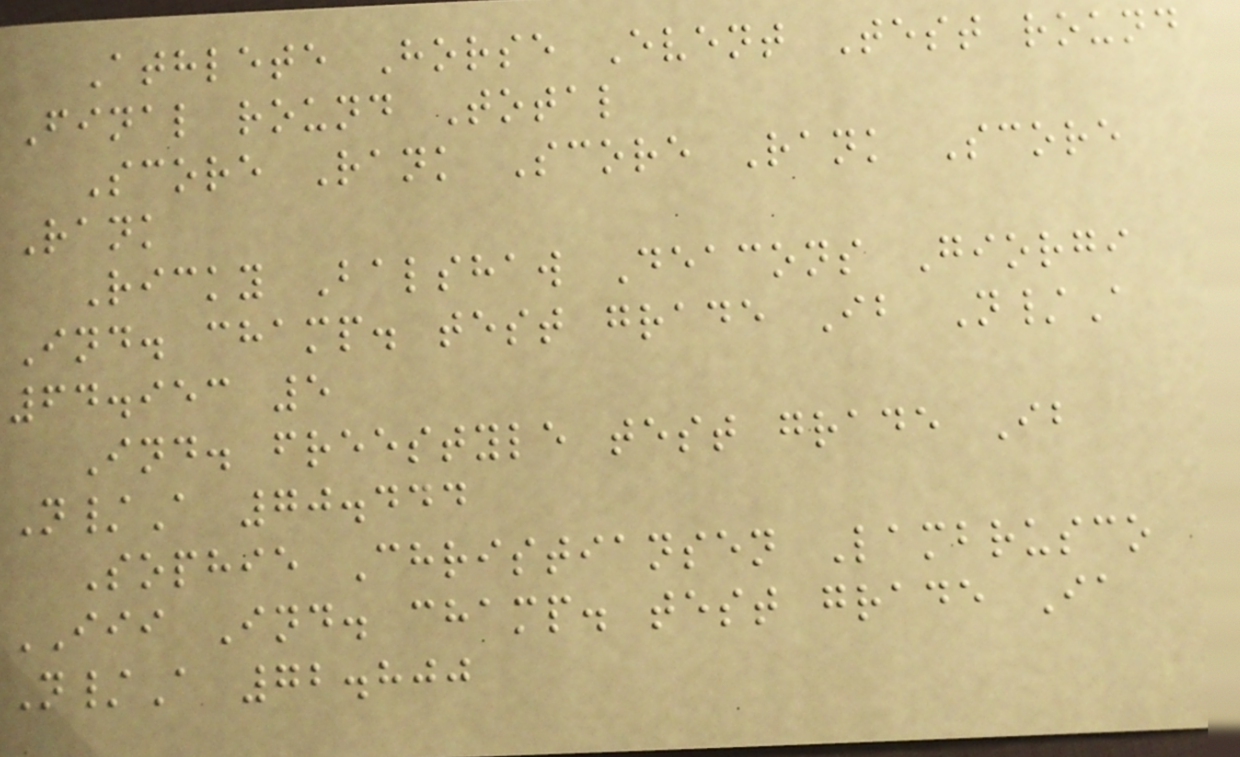Athlete Horse Event Test round
Final round Total
Score Rank Score Rank Score
Rank
Ricky Balshaw Deacons Giorgi
Ind. champ. test grade Ib N/A
64.953 5
Ind. freestyle test grade Ib
N/A 70.444
Sophie Christiansen Lambrusco
III Ind. champ. test grade Ia
N/A 72.800
